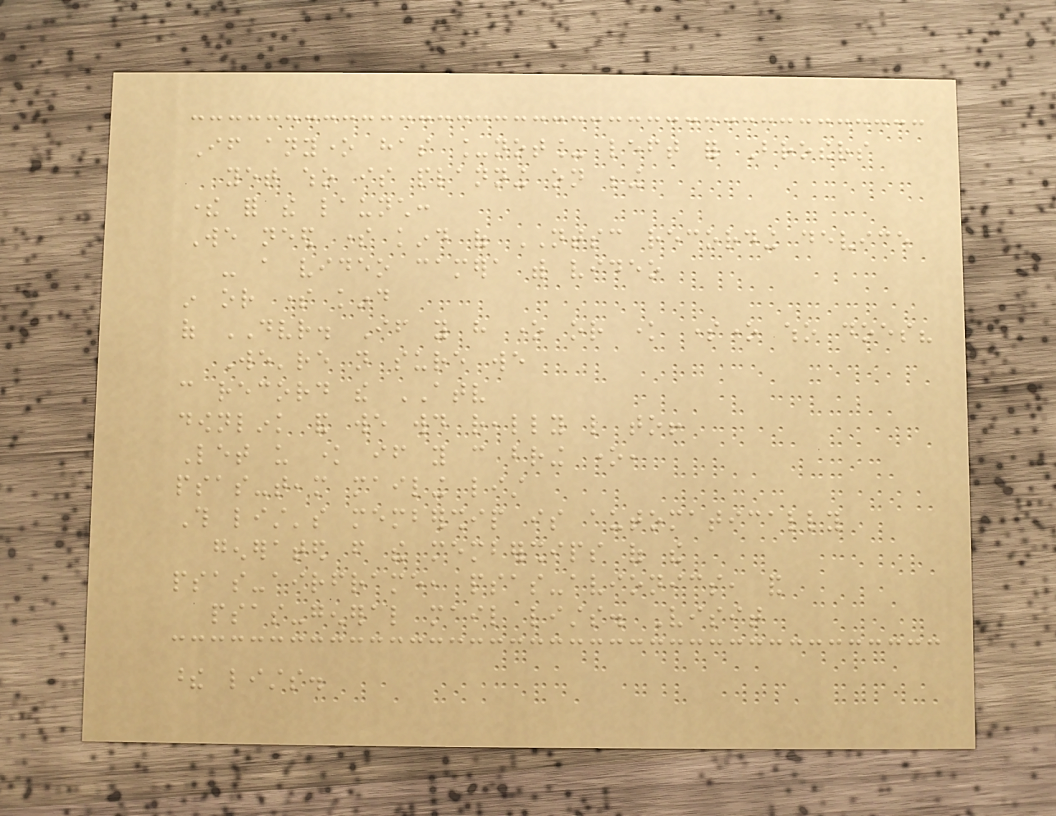If anyone has _not_ left for Brothers
yet who is planning on being
there for the launch:
We need some kind of NTSC recording device
- a video camera with video
in or some kind
of DVR. If you have one or know someone who does?
We're not sure we
can record the ATV
downlink and we would really like to!
Let us know if you can bring one,
psas-team mailing list
This list's membership is automatically
generated from the memberships of the
psas-airframe, psas-avionics, and
psas-general mail lists. Visit
these lists.
